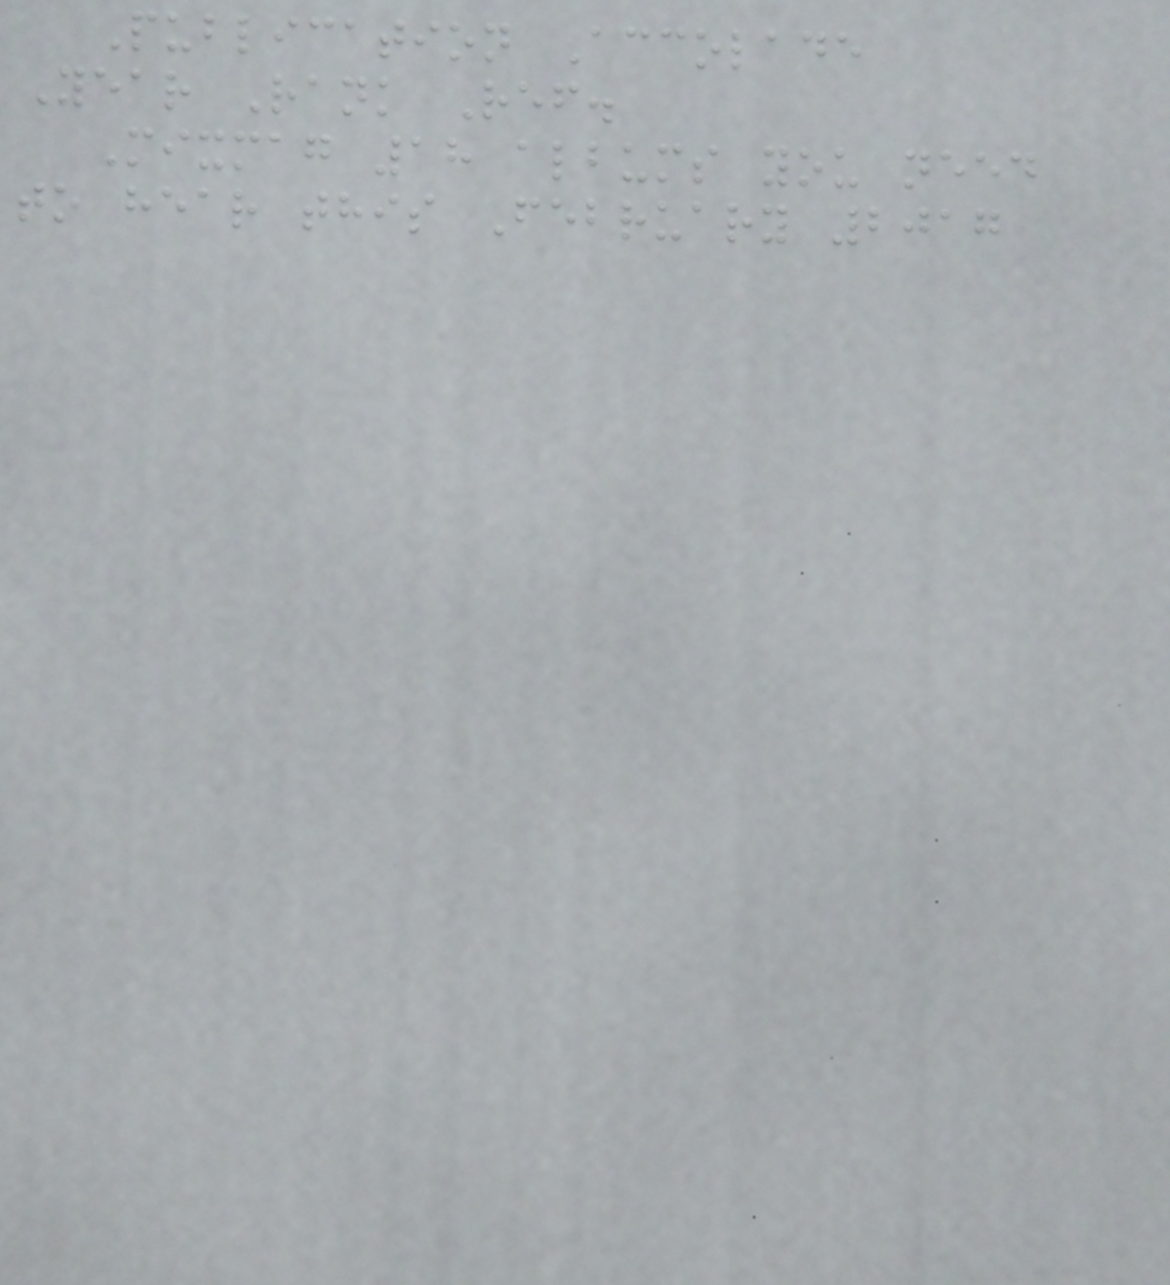Publication Accolade
Year Rank Ref.
Mixmag 18 albums you need
to hear this February 2017
